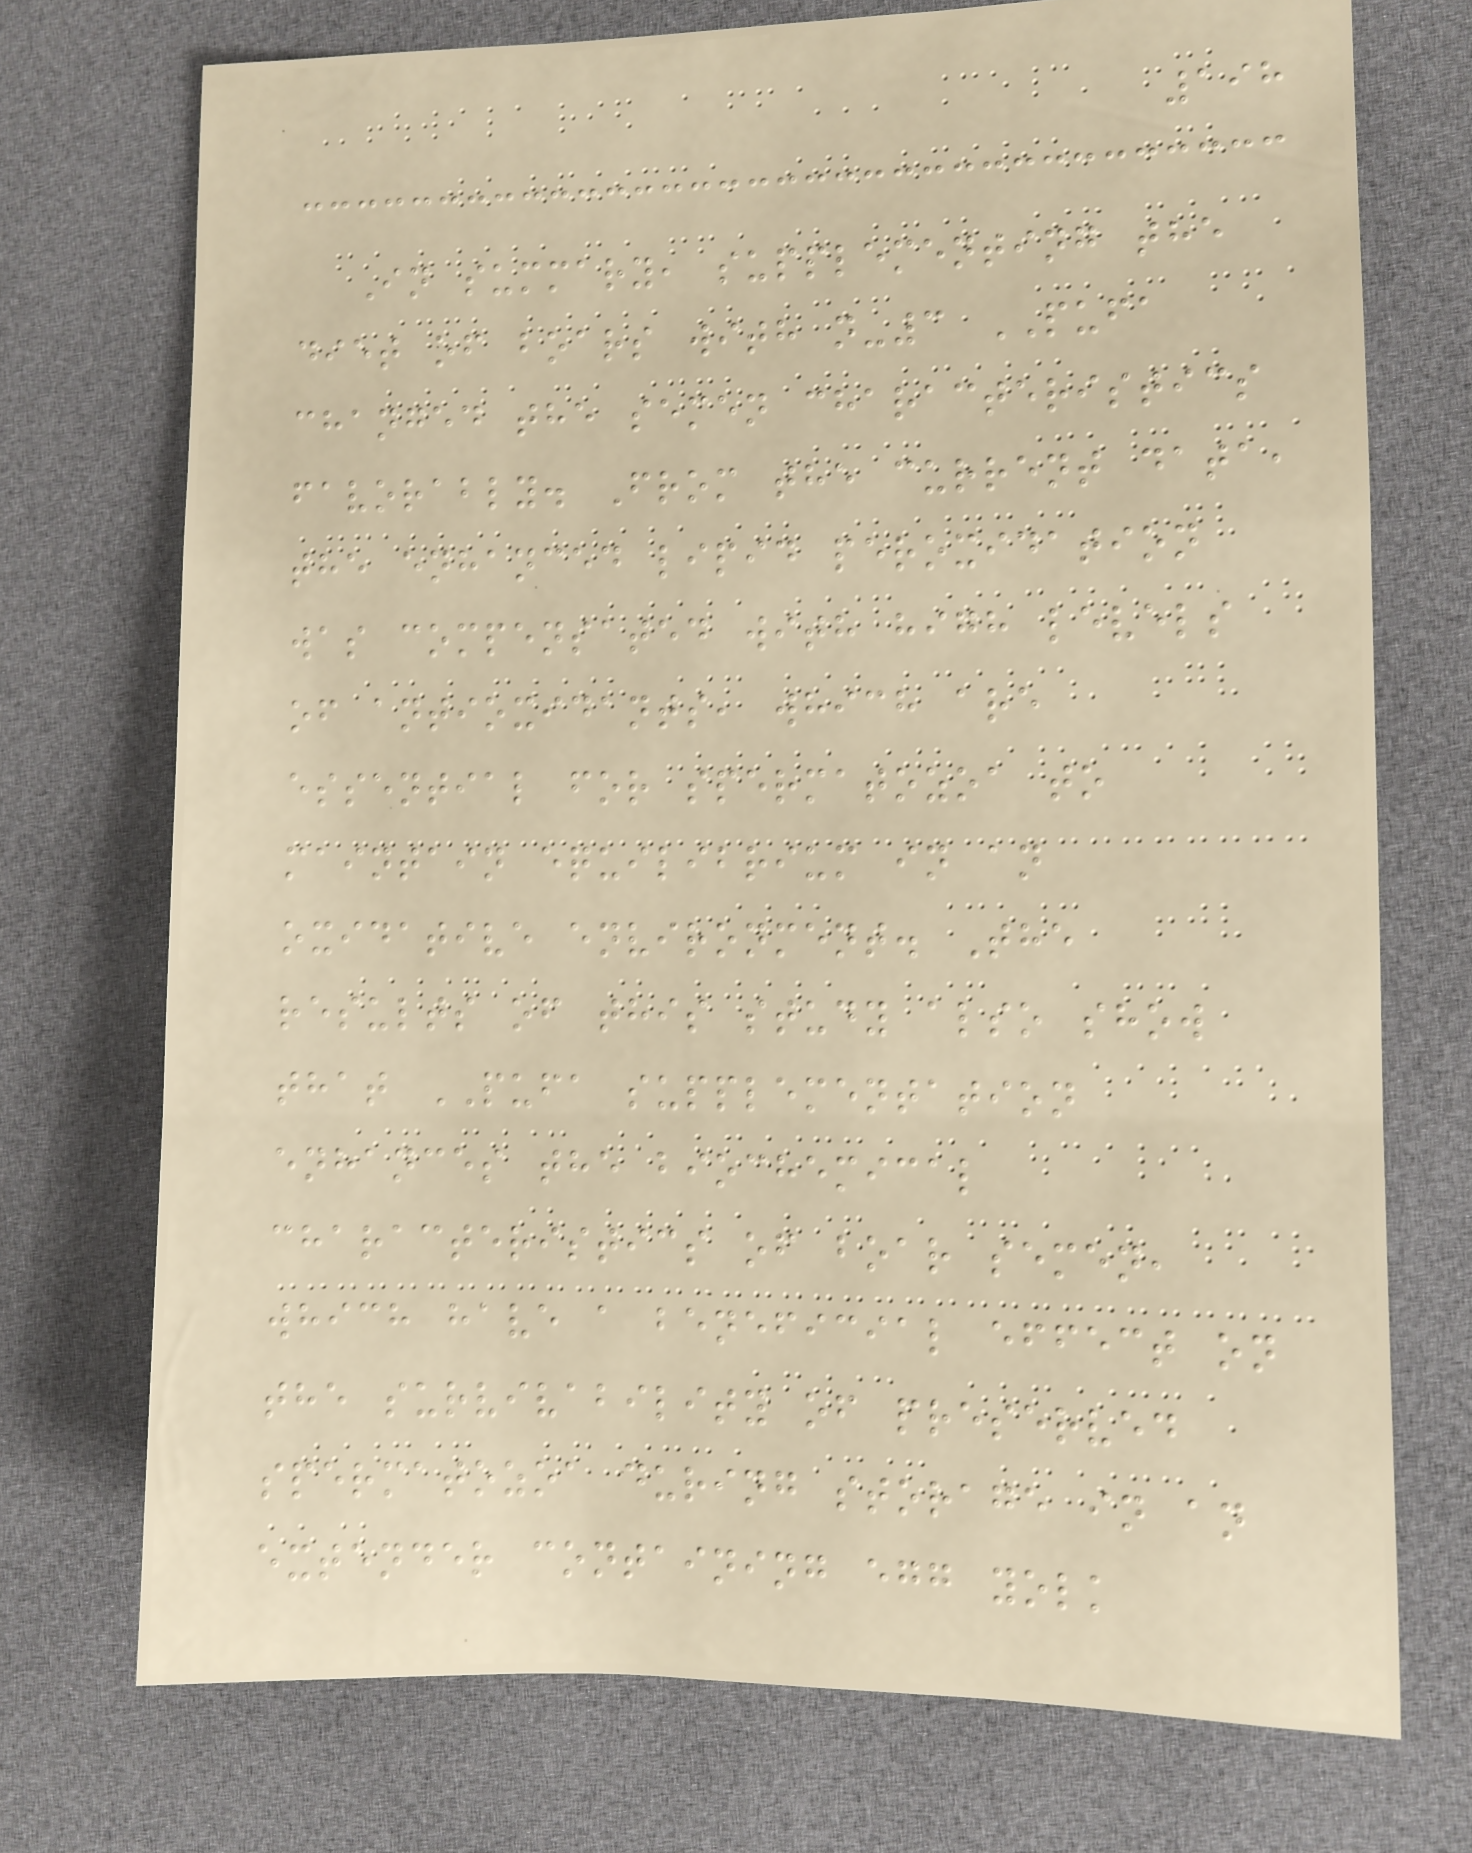198
In summary, supplementing the
diet of boars with n-3 PUFA
changed the semen characteristics
favorably. From the current data,
the enhanced lipid peroxidation
was compensated with high levels
of antioxidants, which are
essential for spermatozoa to
maintain equilibrium in an
oxidative environment. The
results of this study also show
that PUFA supplementation
enhances the biochemical
characteristics of boar semen,
which have a beneficial effect on
the survivability of preserved
spermatozoa during storage in an
extender containing egg yolk
